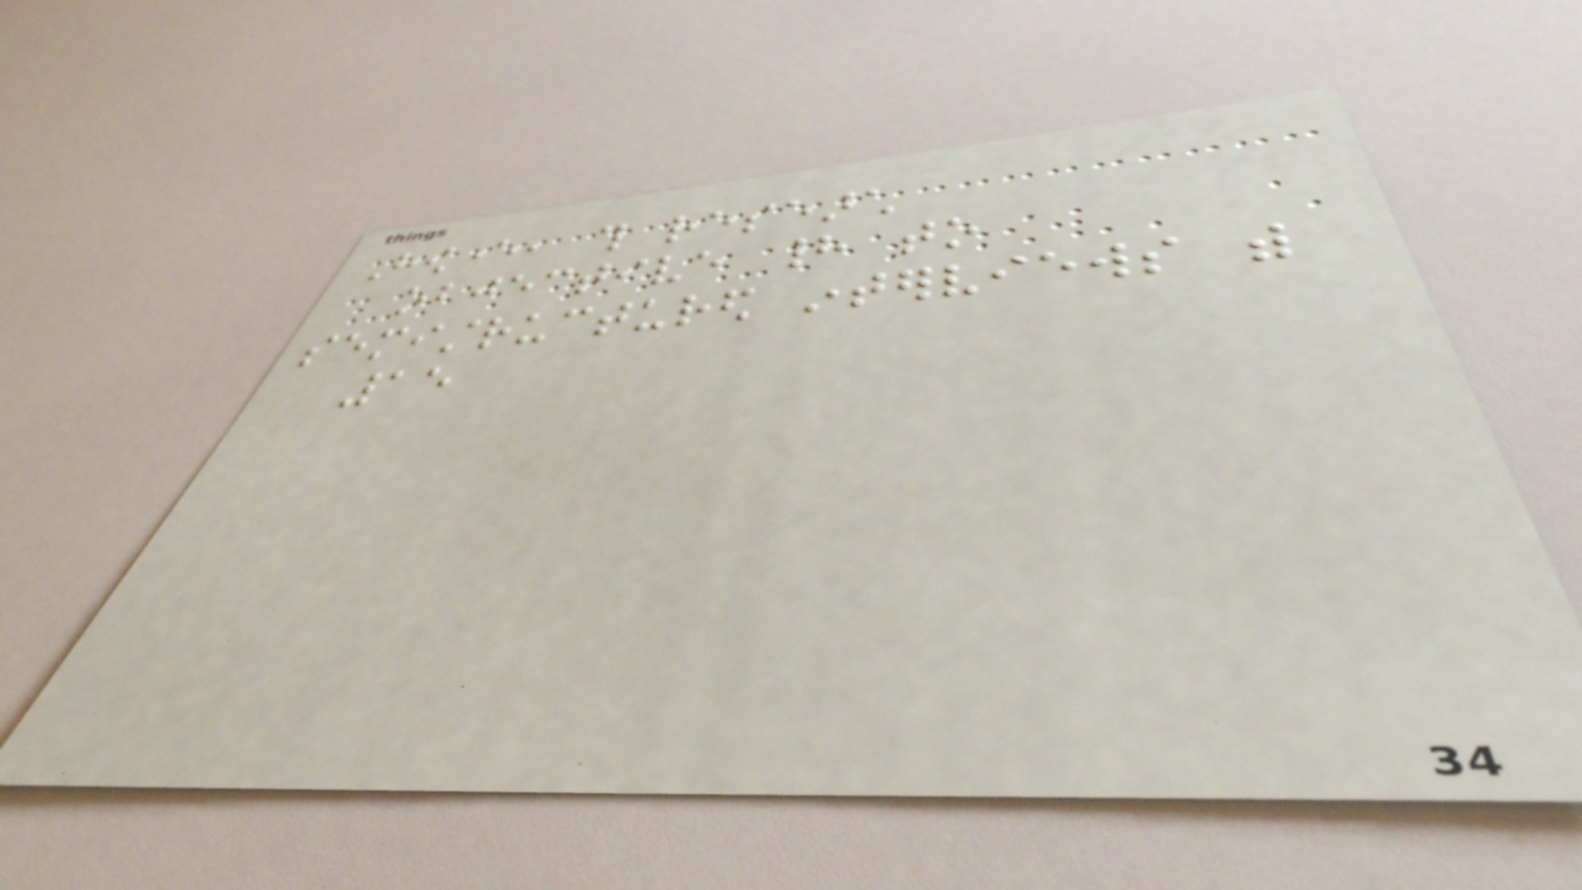However, this research
objective had to
semistructured interviews with
15
